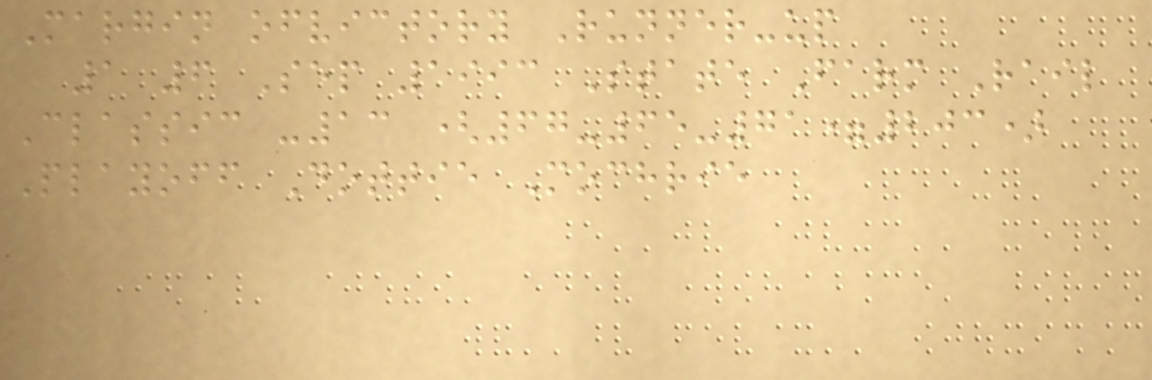Margin ofvictory Runner-up
1 6 Sep 1993 State Farm Rail
Classic -13 (67-65-71=203)
Playoff Dottie Mochrie
